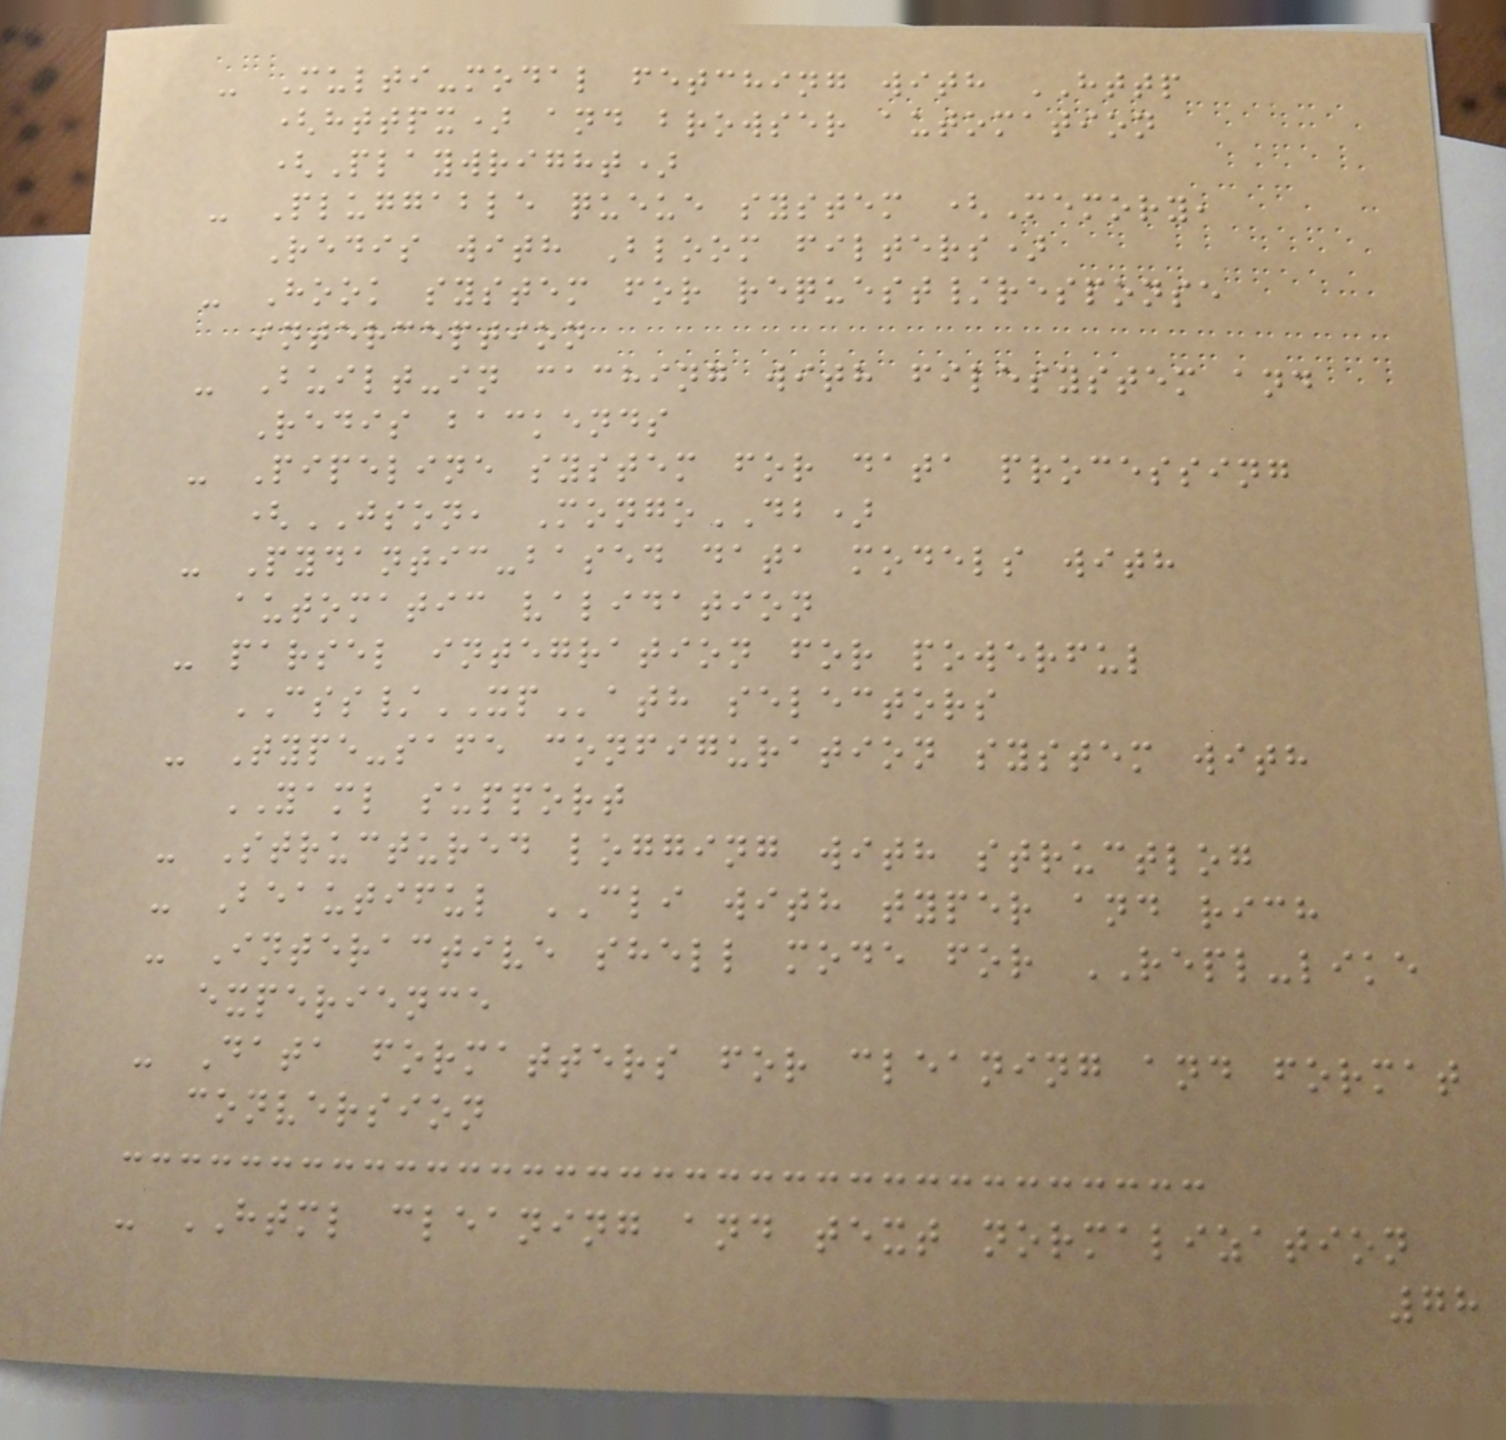- Multi-modal fetching with HTTP
(httpx) and browser automation
(Playwright)
- Pluggable queue system (Memory,
Redis with Bloom filters)
- Hook system for request/response
interception
- Built-in caching with filesystem and
Redis backends
- Pipeline system for data processing
(JSON, MongoDB)
- Pydantic-based data models with
automatic validation
- parsel integration for powerful
CSS/XPath selectors
- Type-safe configuration system with
YAML support
- Structured logging with structlog
- Beautiful CLI with typer and rich
- Interactive shell mode for REPL-like
experience
- Data formatters for cleaning and format
conversion
- HTML cleaning and text normalization
78
